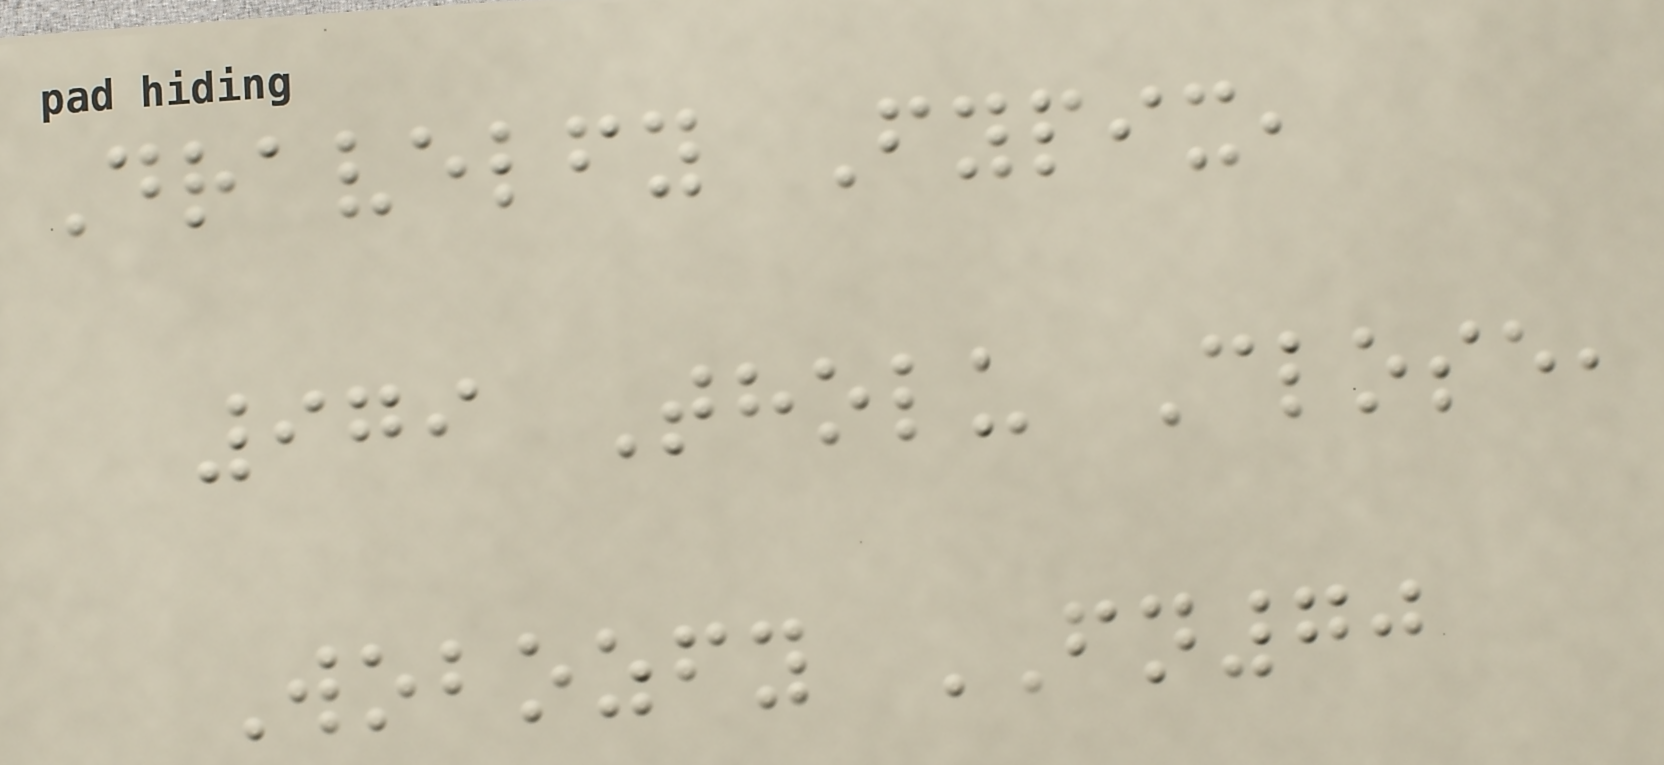Dravelfy Fypix,
979 Tholu Close,
Wobozfy FN70
